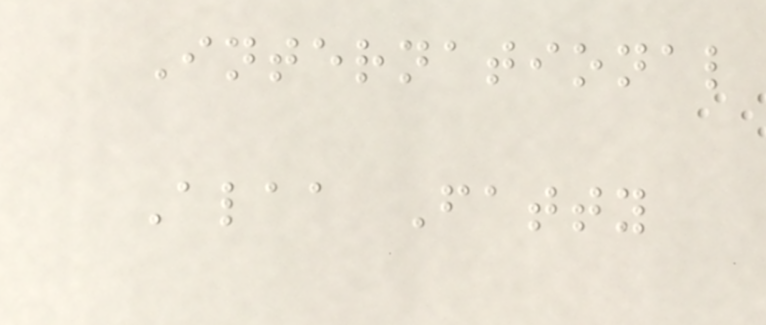International
Alaa Fatty
